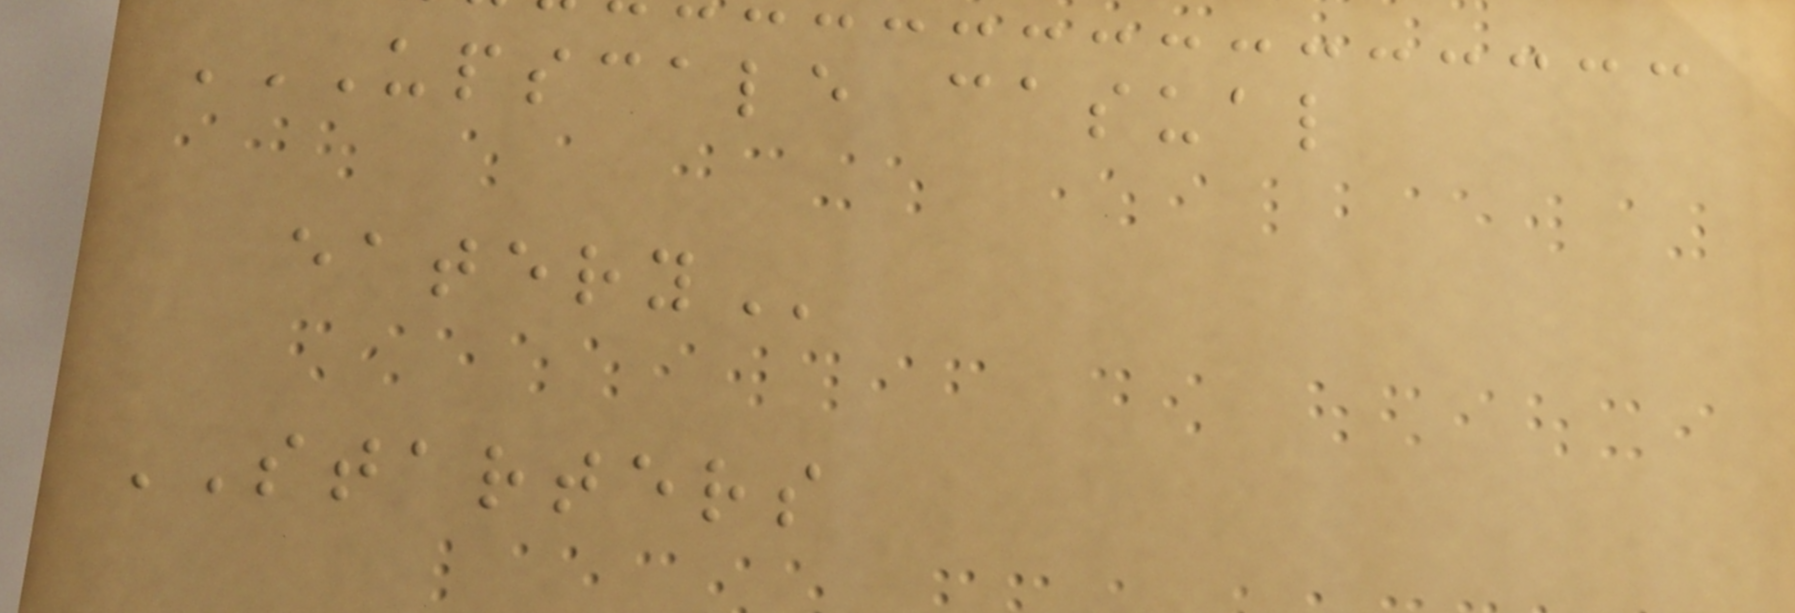UPSCALE CASUAL
EATERY
STARTERS
